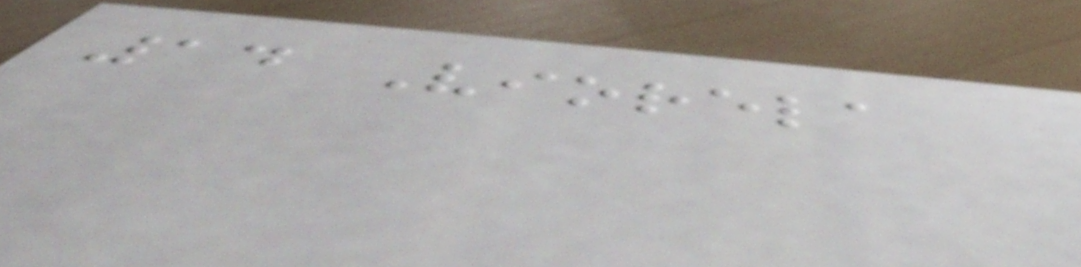14 Viorela
